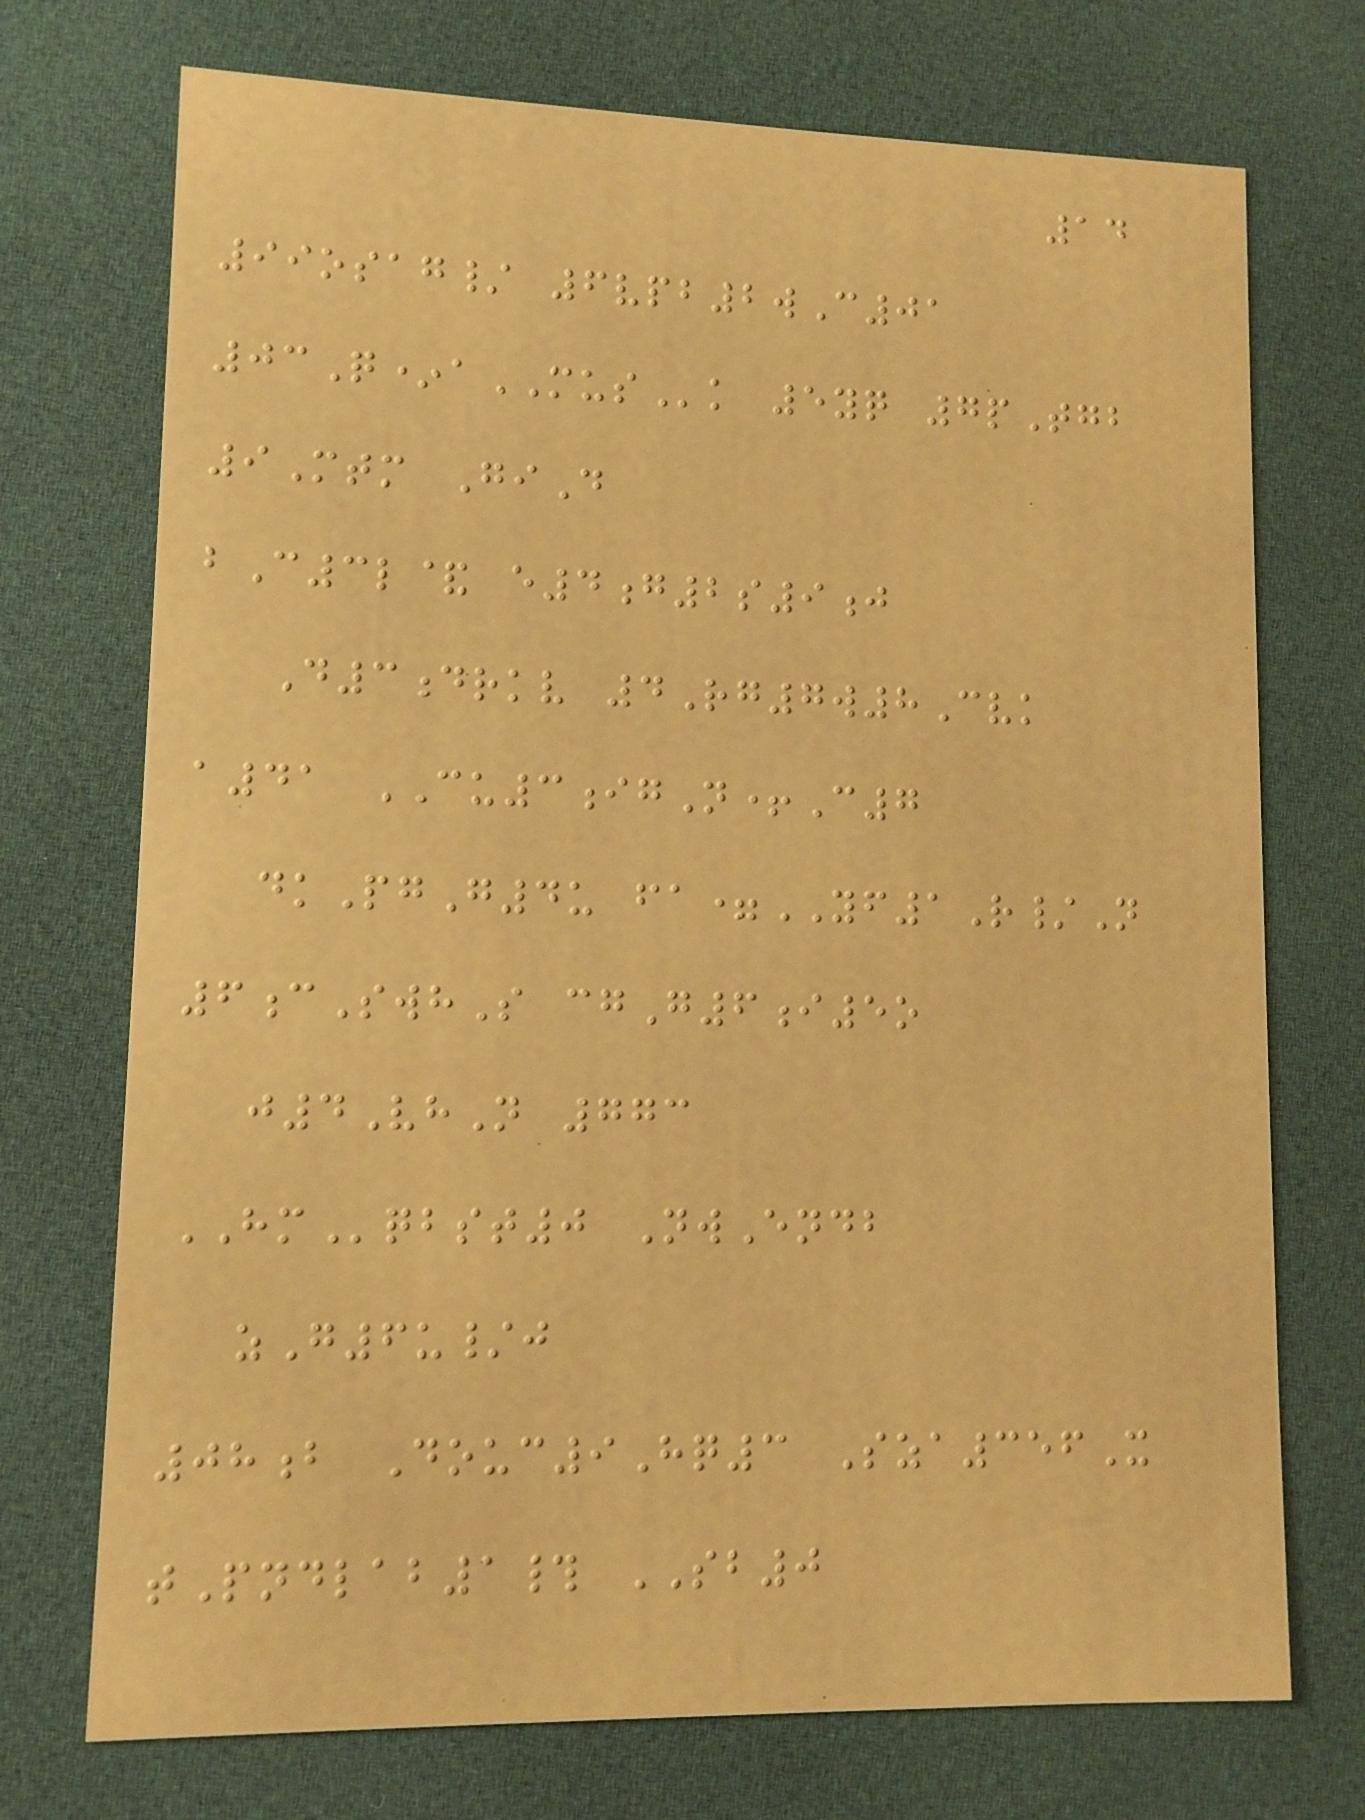14
99osag/ 6vpb2wC01
03Q*aMUSk 5yq 7pTgb
9Mtm GiD
bC3l& e4g2s9j
D3drkv 4Rg7w8Cvk
a41 CU3igN+C7
dkPgG4u fa=YF1R/N
6cSwhS cgG6i5o
j4VhN 773
HMqbst0 NwEndb
zG6u/j
08b Douc9Hq3 Sza356X
tPndlab1# SB0
